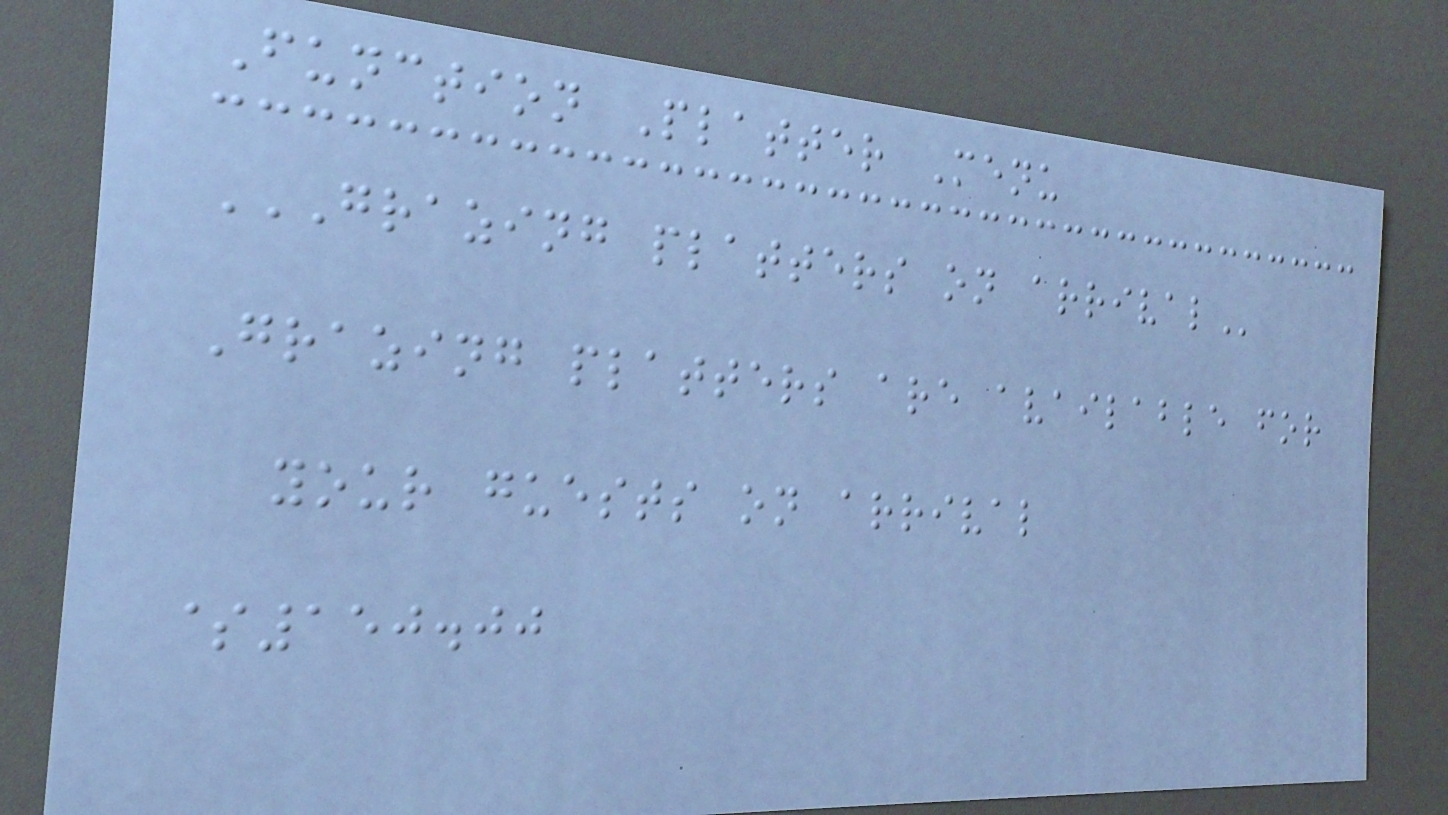Function Platter Menu
GRAZING PLATTERS ON ARRIVAL
Grazing platters are available for
your guests on arrival
$150.00
